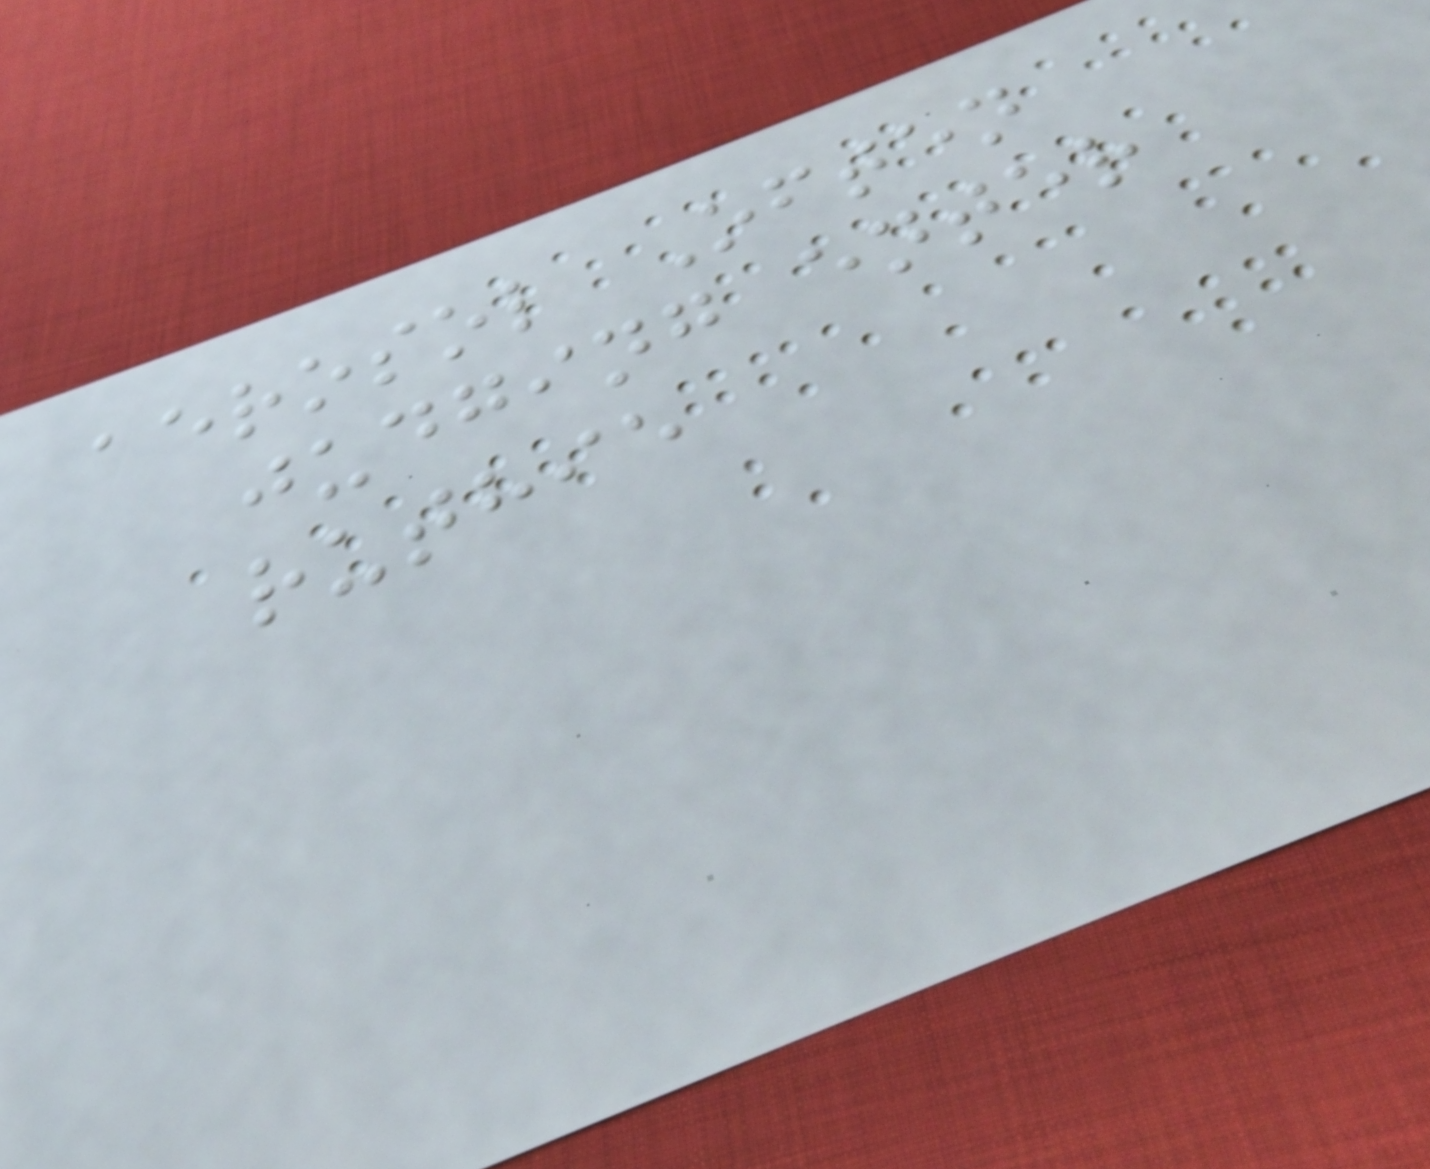aerosol Often
judging enter
ruthie
